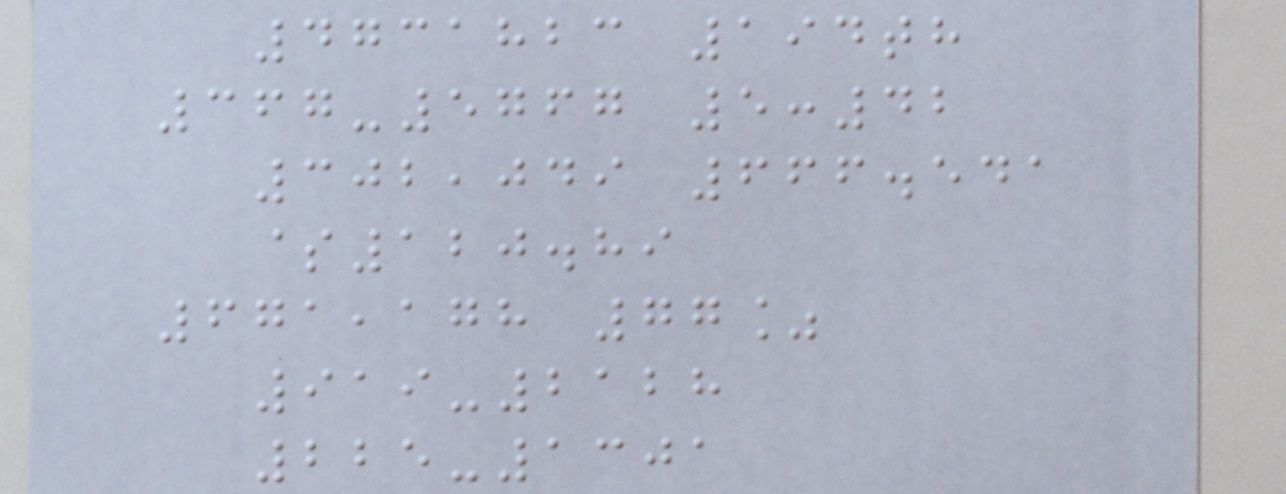4731823 194th
367-5767 5:42
302,049 666.541
$120.89
671,178 77%
919-2128
225-1301
